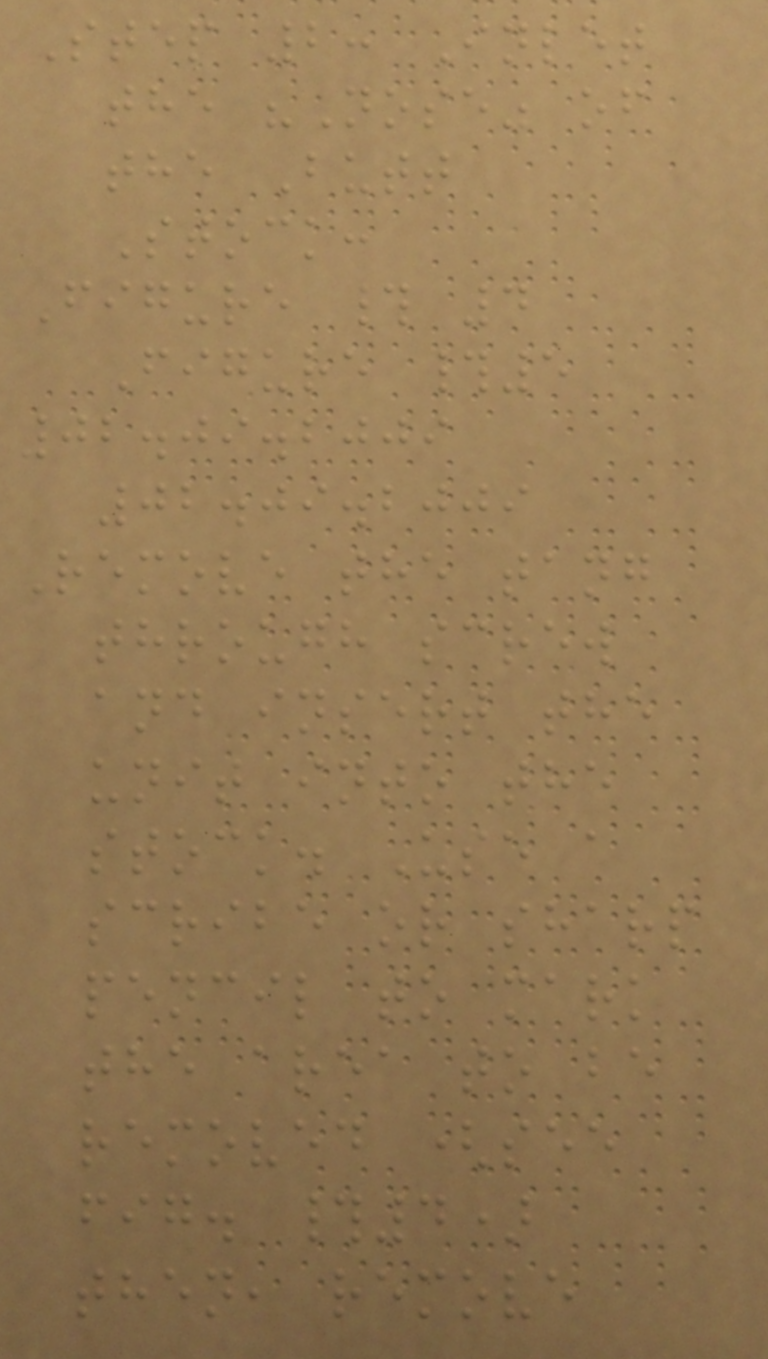Step 2: Inlet
the "Nose" of
the Butt
Stock:
Figure # 4
Figure #5
02.09.2009
02.09.2009
Remove the tang
through screw
and insert the
unit into the
stock. Use a
scribe or sharp
pencil to mark
the area to be
removed (see
fig. #4)
then, remove
